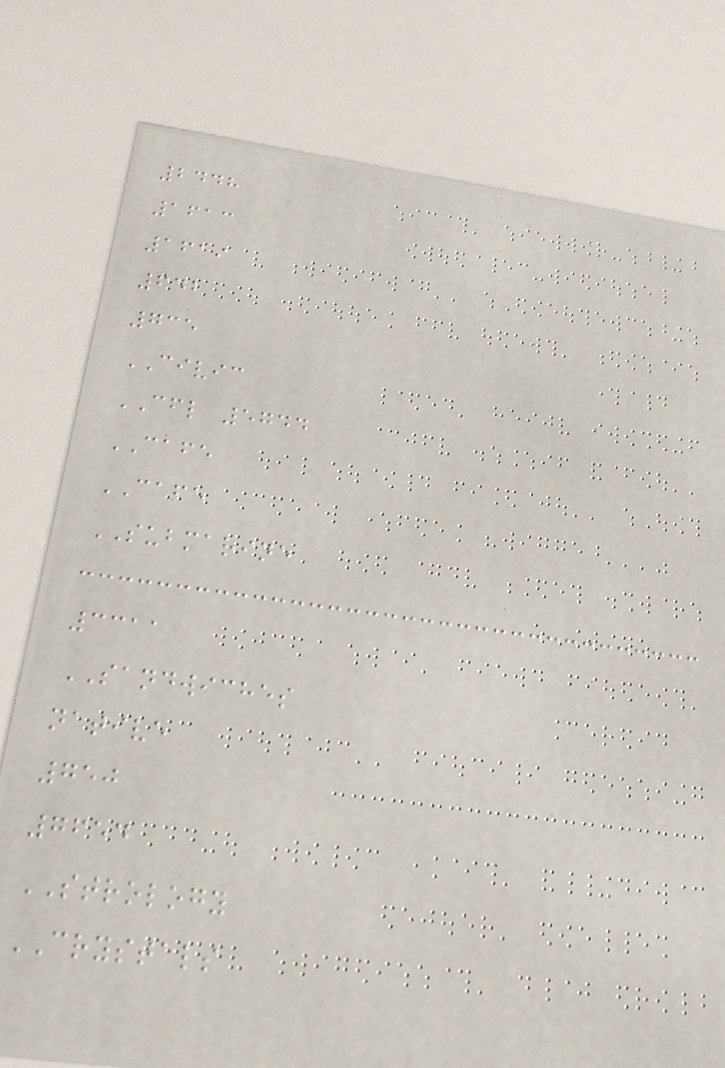2448
1613
1619
642
735
CIVIC
CFL 5744
CAFE
CAFE
SUBMARINE
3311
SANDWICHES
native
750
7654
STROLOGY
CRYSTALS
